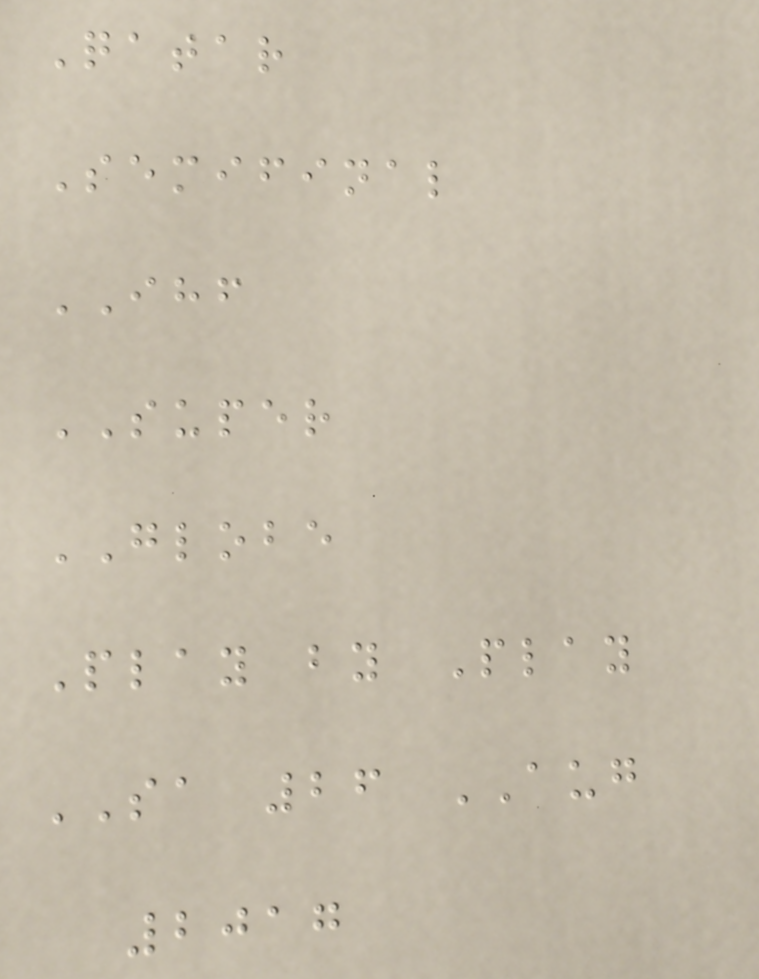Qatar
Semifinal
IHF
SUPER
GLOBE
Play by Play
SA 26 AUG
2017
